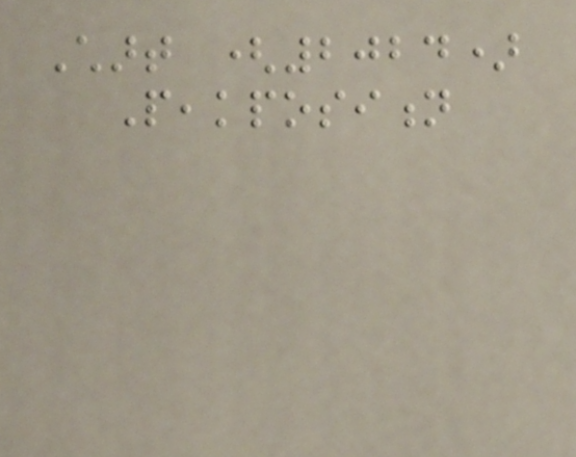Chart (2024)
Peakposition
